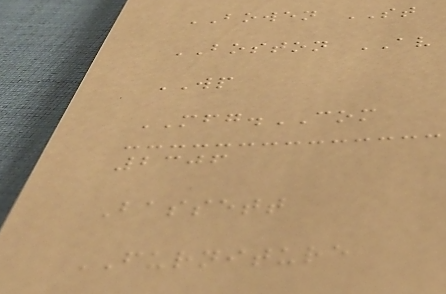BOWEN ST
BOSTON AV
WP
MFG.COM
2306
Bassett
FURNITURE
